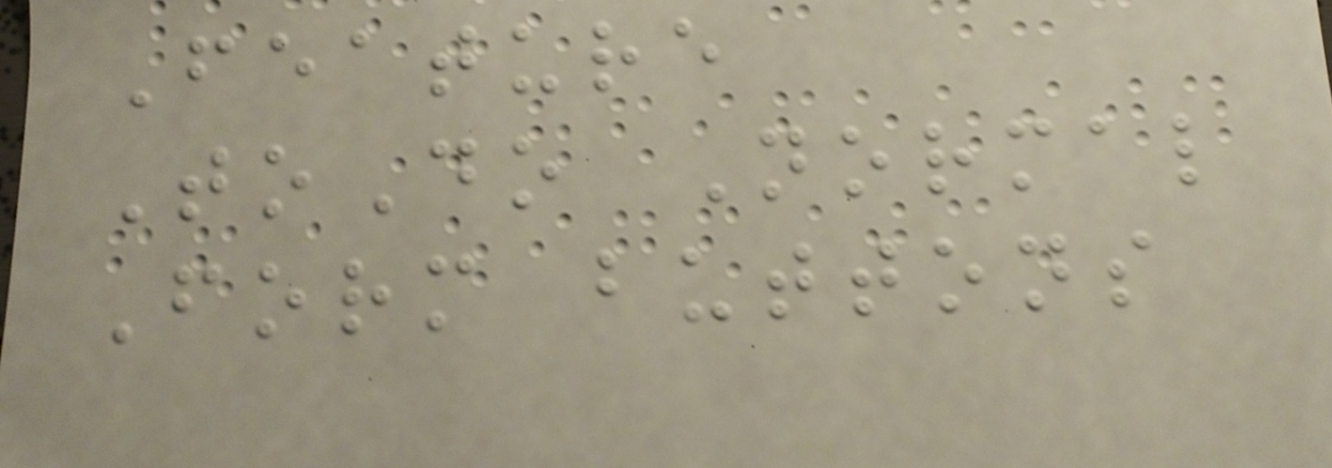Feature
ToDo Normal
Form buttons
